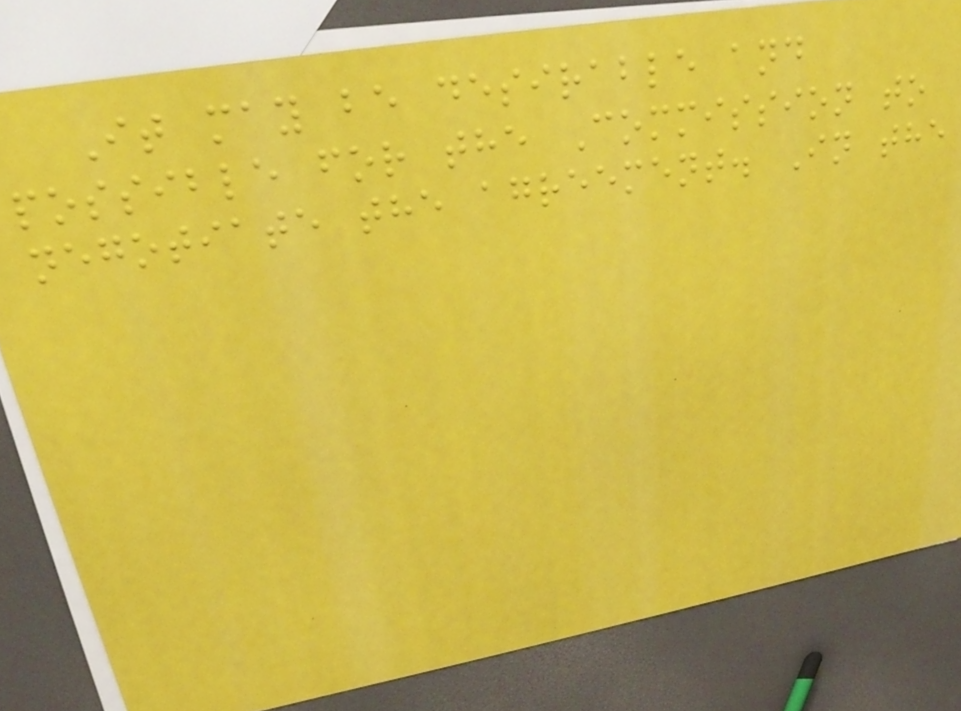It may be desirable and
possible for the Commission to
negotiate the agreement. In the
